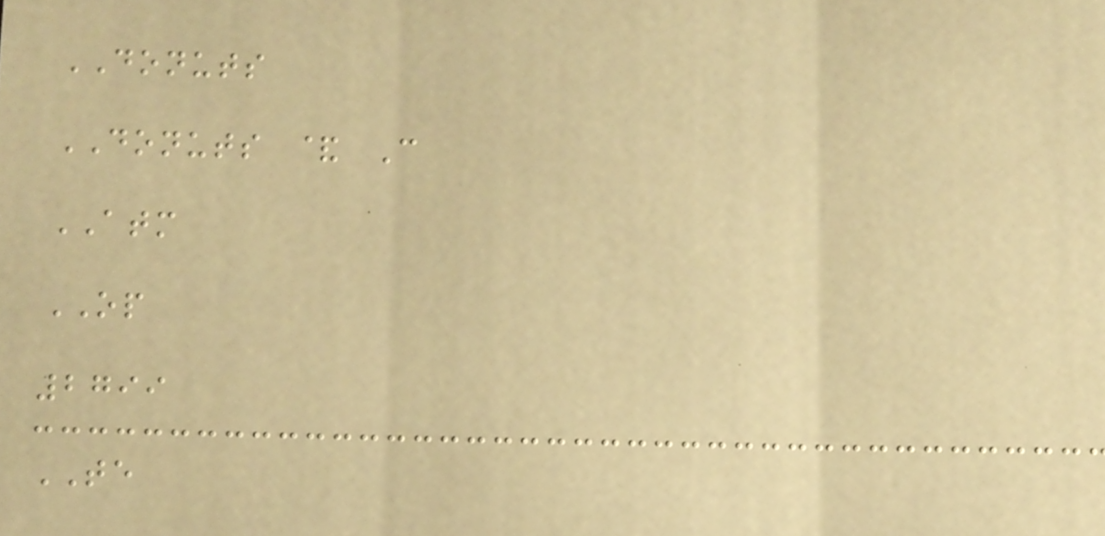DONUTS
DONUTS & C
ATM
OP
2799
TE
